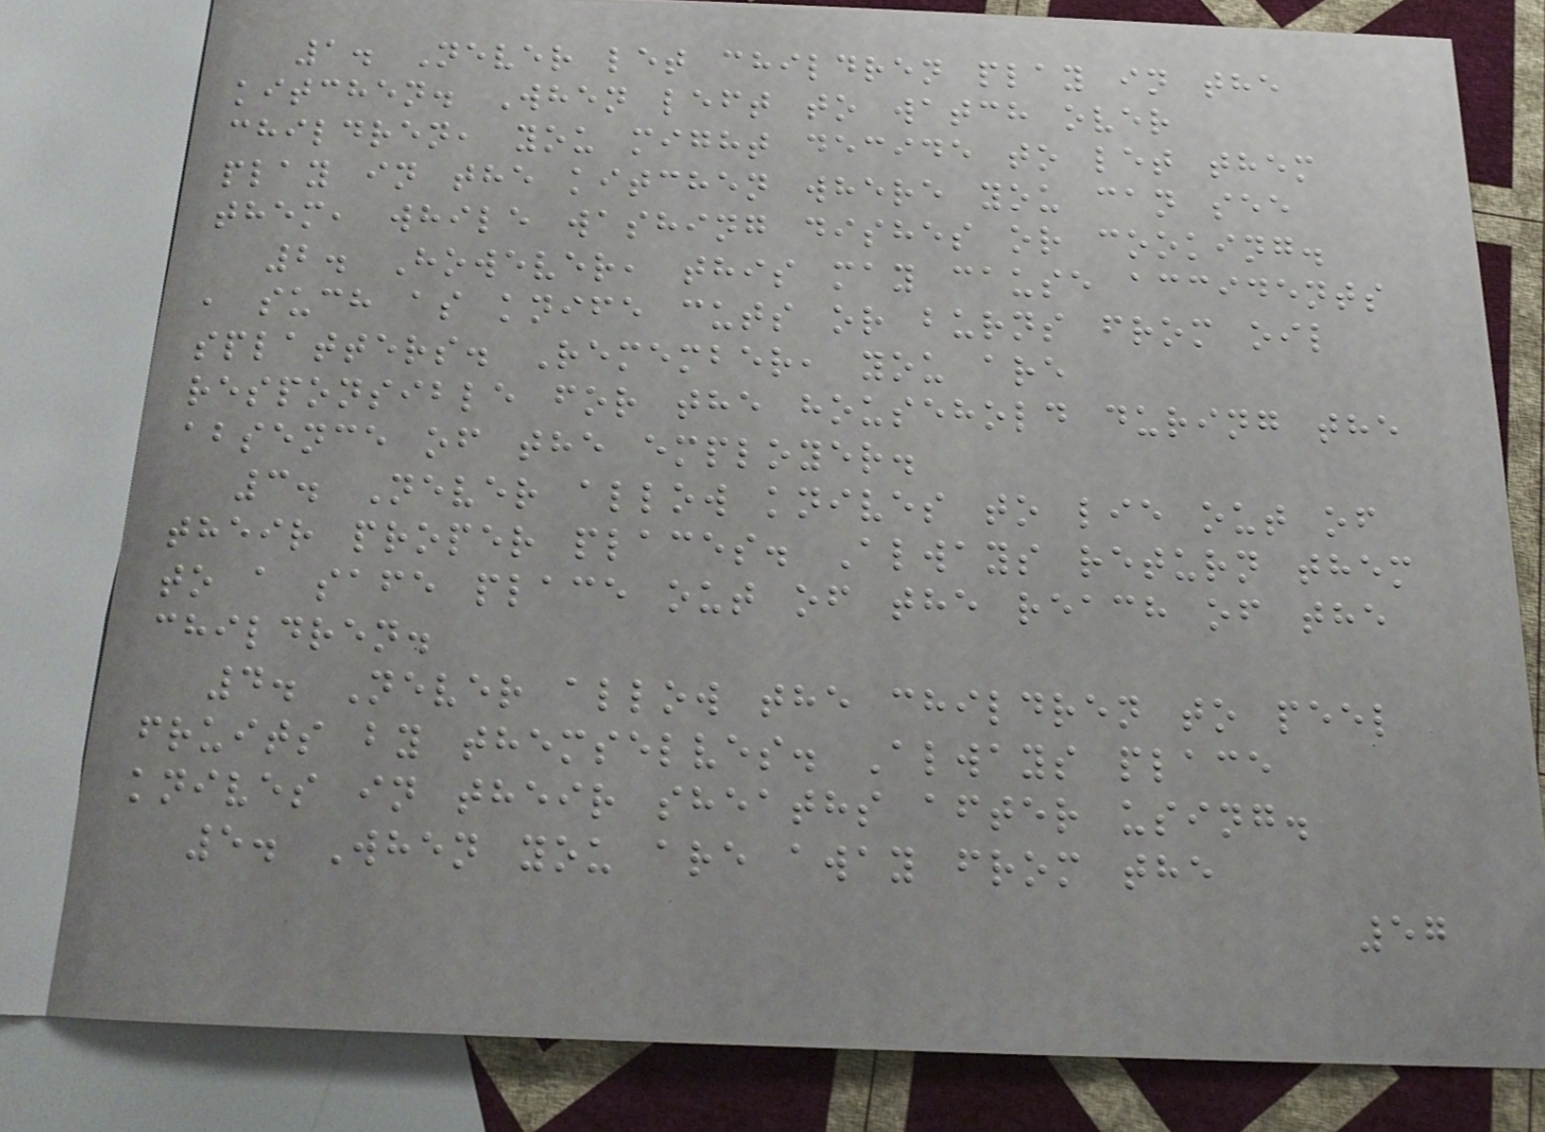1. Never let children play in the
kitchen. When left to watch over
children, you might decide to let them
play in the kitchen where you can see
them, while washing dishes or cooking.
2. However, this may cause accidents
, such as knife cuts or burns from oil
splatters. Remember, you are
responsible for the household during the
absence of the employer.
3. Never allow knives to lie out of
their proper places. Always return them
to a safe place out of the reach of the
children.
4. Never allow the children to peel
fruits by themselves. Always place
knives in their sheaths after using.
5. When you are away from the
57
